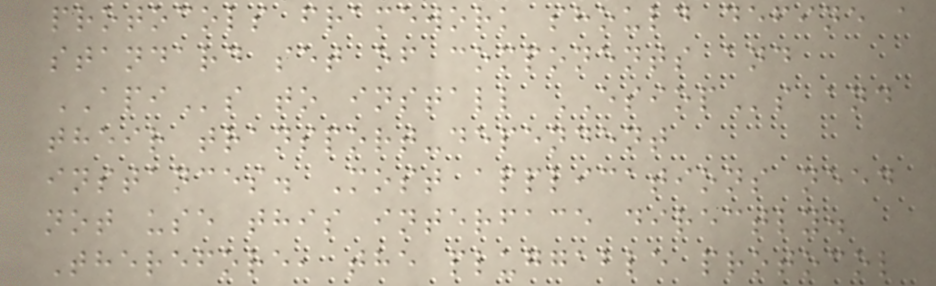protocols framework should define a
standard set of components and
APIs to install ESIOPs and
their transport-dependent
instances. Most applications need
not use this interface directly.
Therefore, the pluggable protocol
